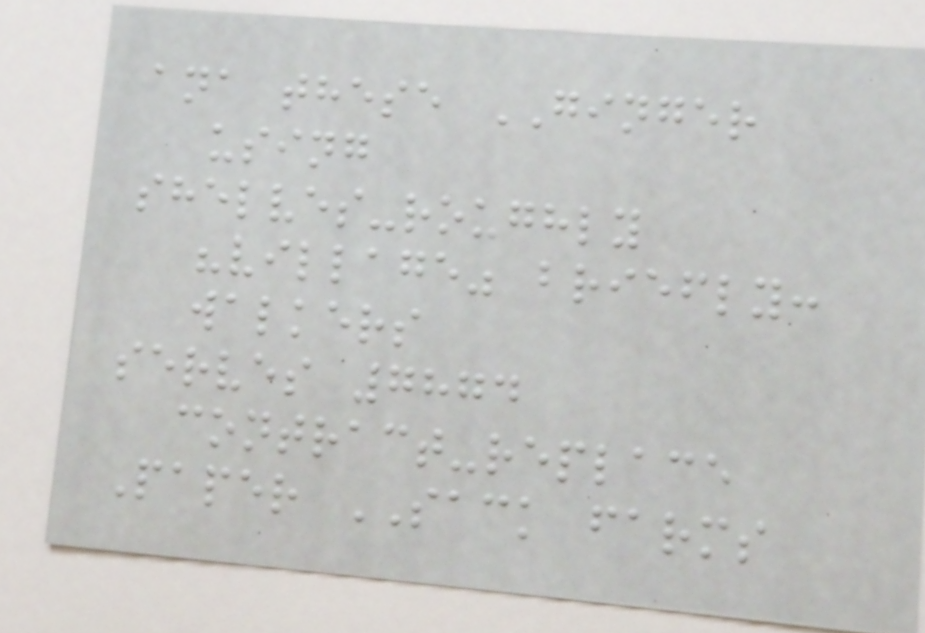ana these GINGER
using
shelves-roughly
"village" briefly:
walkers
serves 7874
contract-replace
Paper SACK farms
